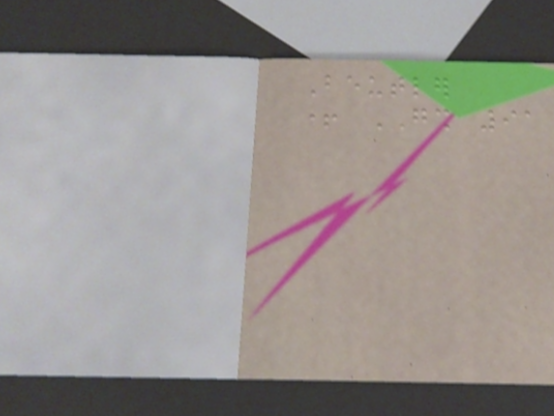Beutler
+ GSH 91
